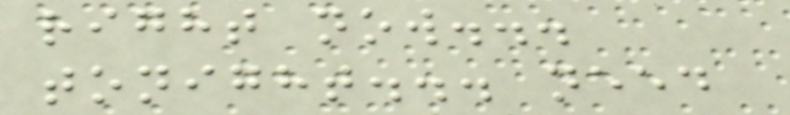right now...
tonight... need
